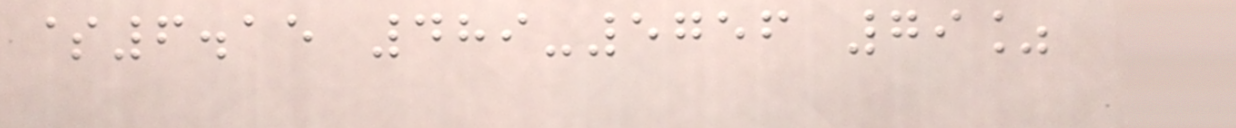$6.15 489-5756 79%
